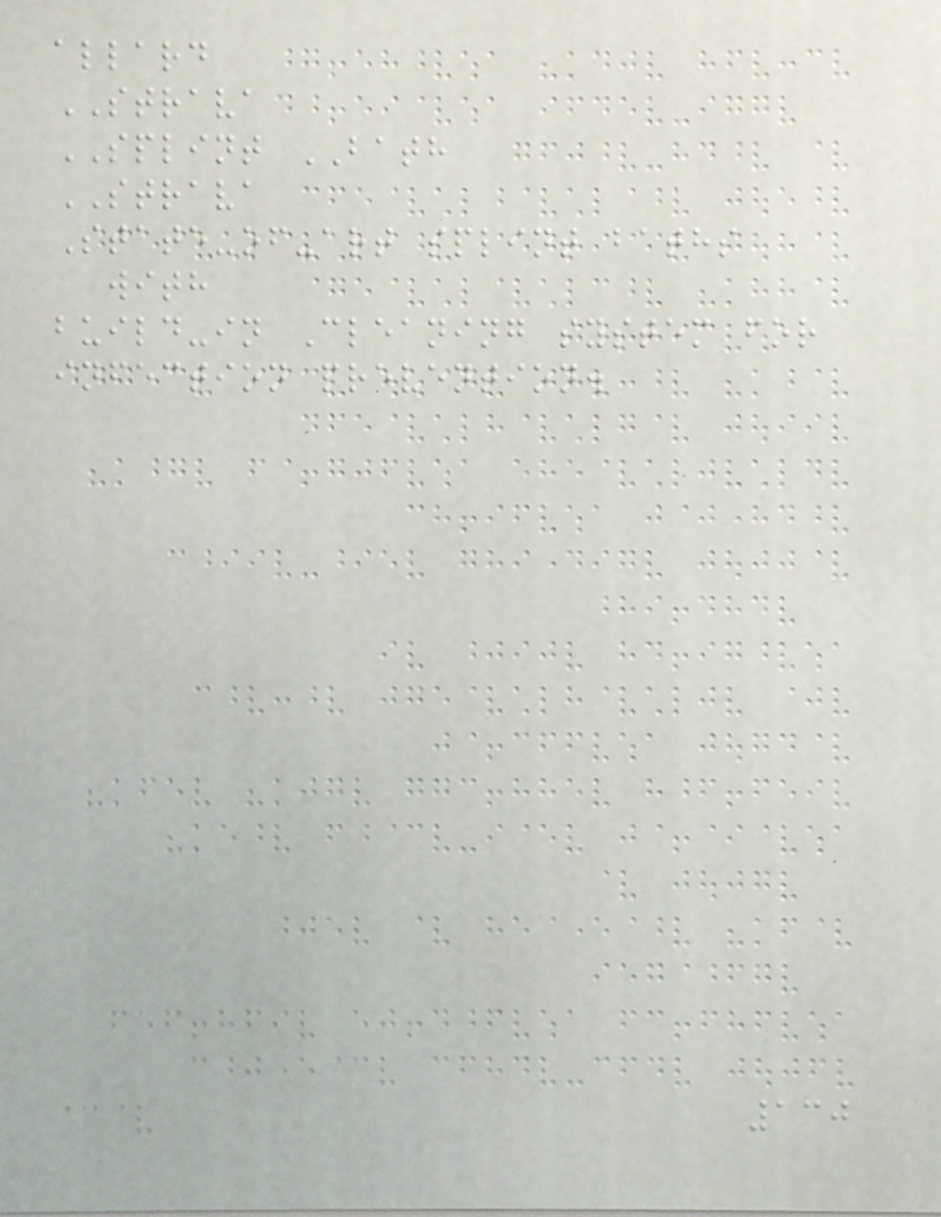allard
STRAVA
SPLINT BATH
STRAVA
State-of-art splint baths
with
build-in Cleaning system for
infection prevention.
130
